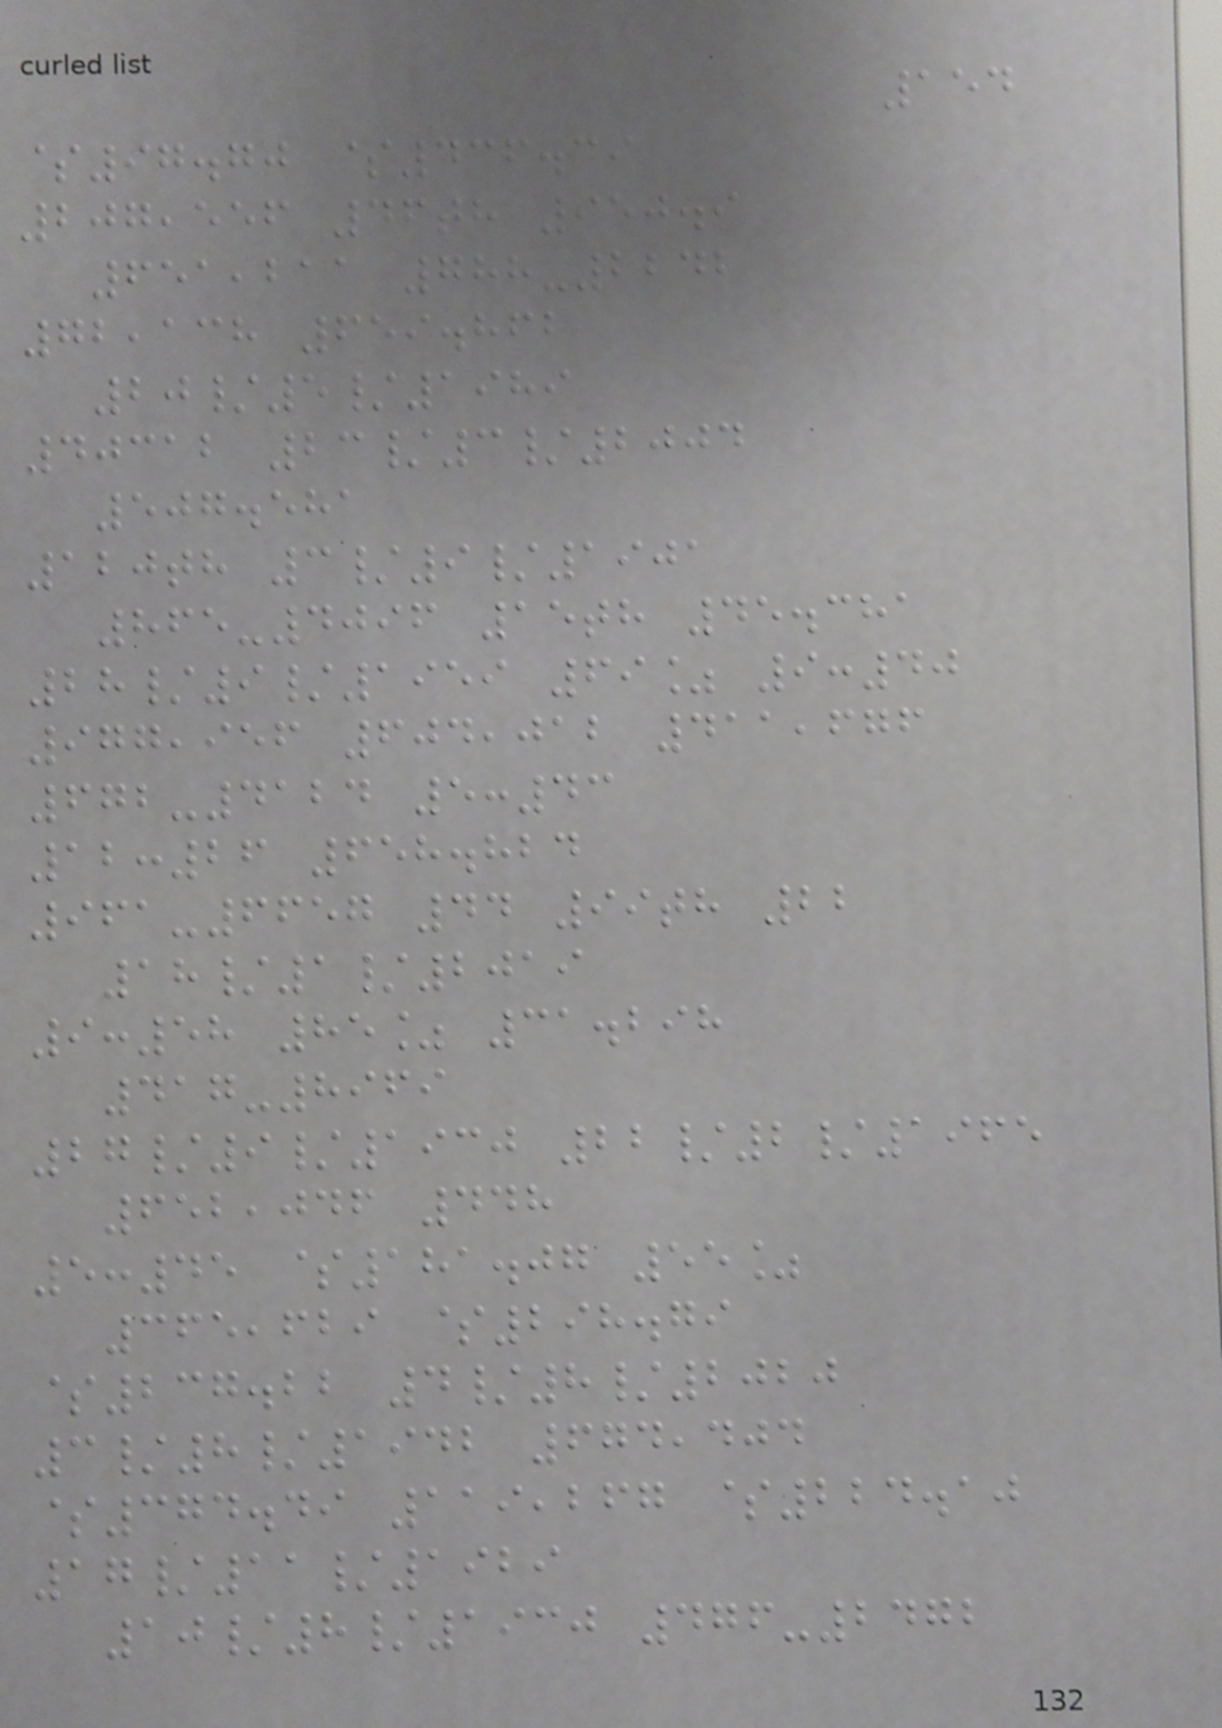154
$97.70 $436.39
207,556 46th 950.9
651,211 788-2242
72,138 659.862
20/5/1989
40312 23/3/2004
507.581
120th 3/9/1901
865-4096 15th 45.381
28/9/1959 69% 9:40
977,956 604,012 411,676
672-4124 5:43
12:26 658.824
961-6657 44 99th 22
18/1/2019
9:58 85% 31.298
417-8969
27/9/1930 22/2/1965
652,046 448
5:45 $181.07 55%
365,629 $298.79
$237.22 4/8/2020
3/8/1942 674,404
$374.49 119,267 $224.10
17/11/1929
10/8/1930 476-2472
